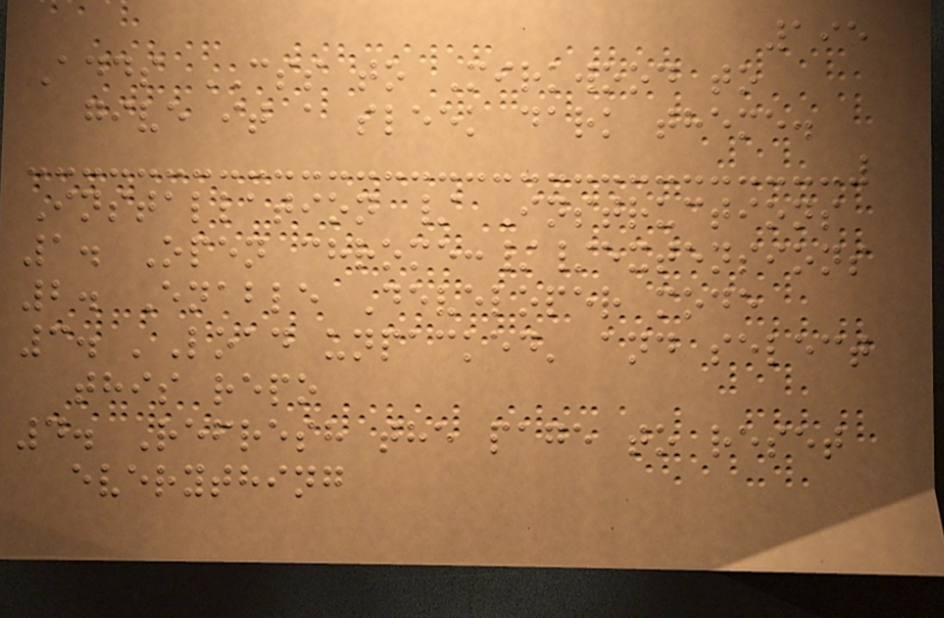195
Adds CSS to Mirkwood to
give it a sleek dark theme.
Installation / Instructions
1. Open chrome://extensions
2. Enable Developer mode
3. 'Load unpacked' and select
this repo
4. Refresh the page to reset
everything
